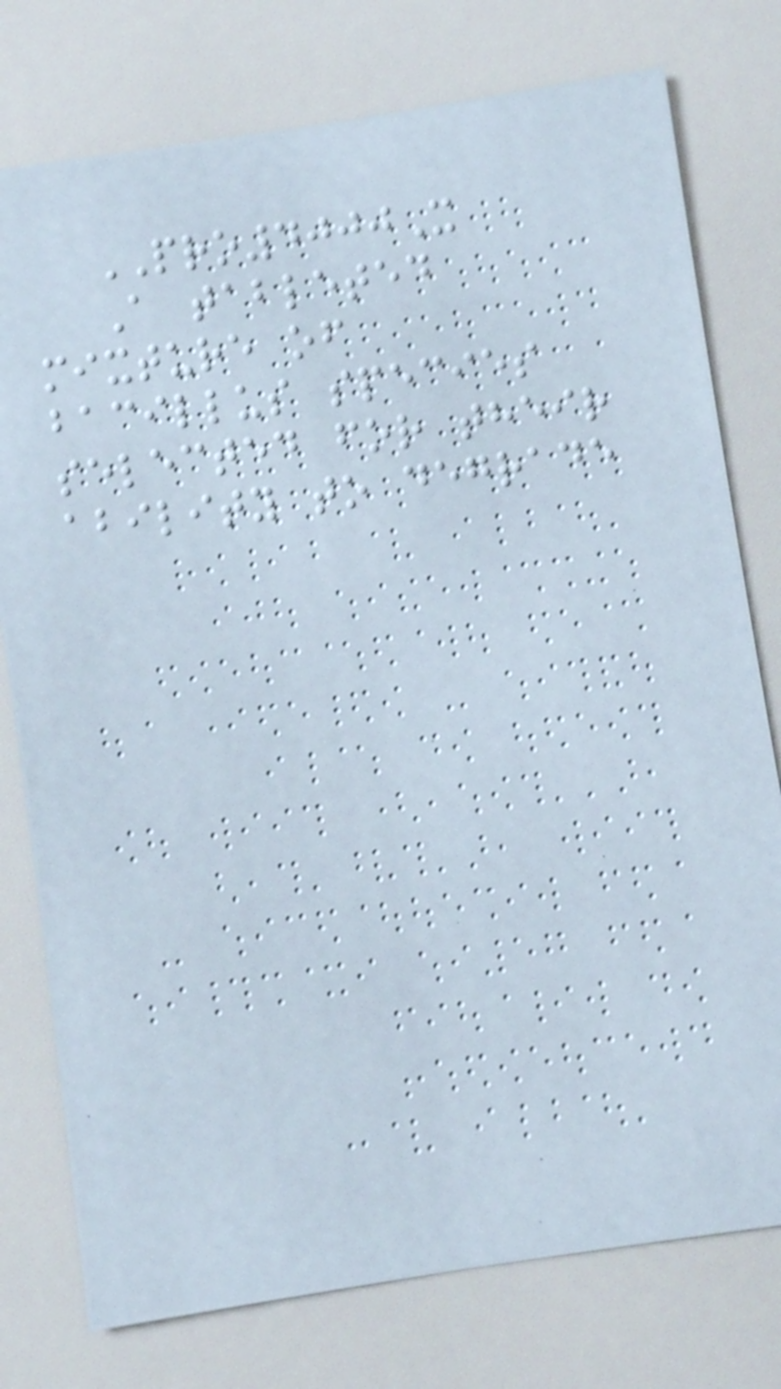PRO4000X
A tableted
mixture of
bacillus species
selected for their
ability to degrade
